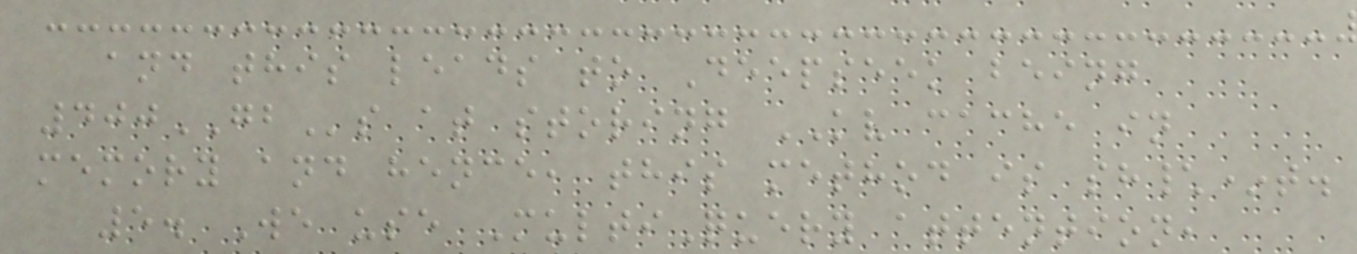and this leads to Deepseek being
400GBs at storing KV cache in
memory and hence, this method is sh\*t.
5. We use MultiQuery attention,
